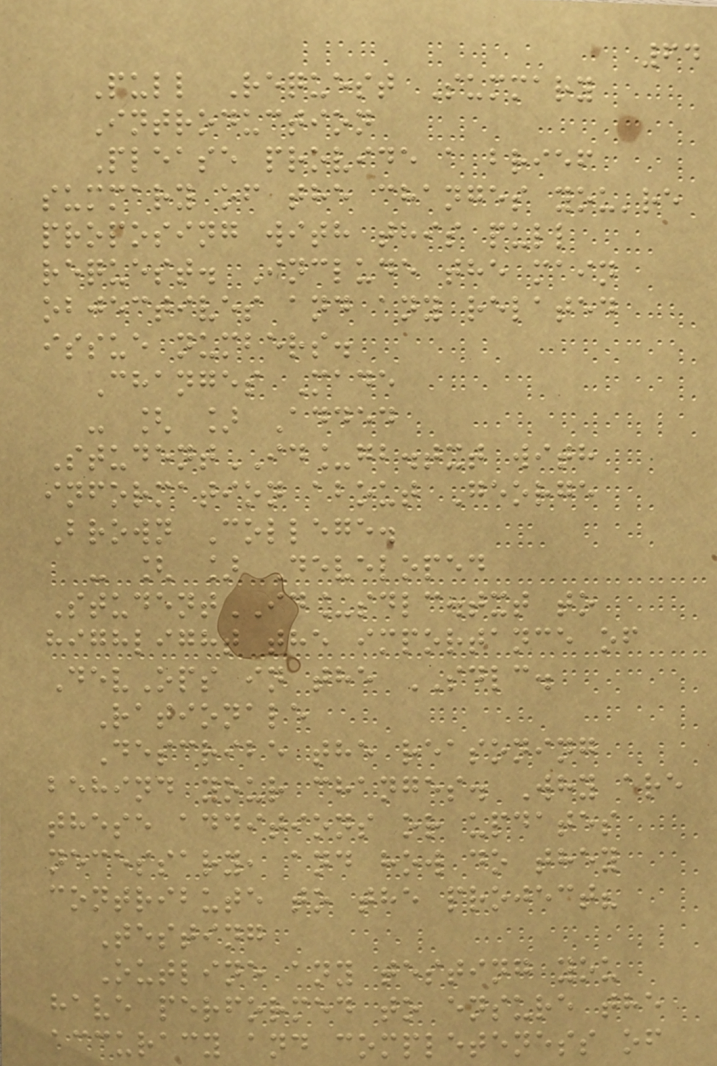64
Pull Request Summary
Introduction
Please provide a brief
summary of the changes you're
proposing with this pull
request. Include the main
objectives and any related
issue numbers.
Changes Made
- [ ] Added
StudentID_gb.txt with
information about George
Brown College.
- [ ] Developed
StudentID_sdlc.txt to
highlight the importance of
DevOps in the SDLC.
Rationale
Describe the reasoning
behind your changes. Why are
these additions or updates
necessary, and how do they
contribute to the project?
Testing
Outline any testing you
have performed to ensure the
accuracy and completeness of
